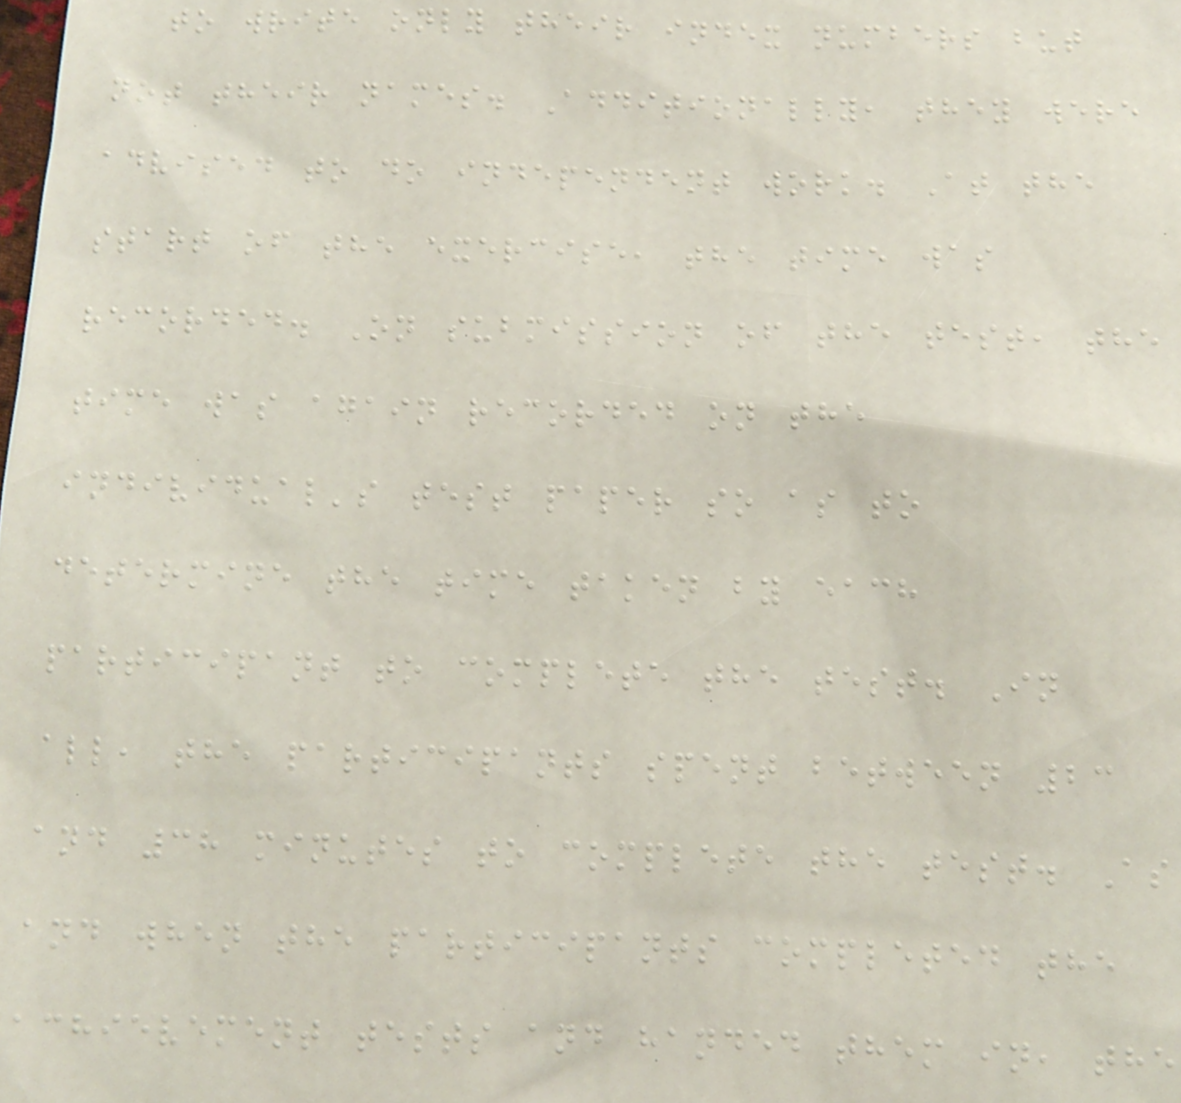to write only their index numbers but
not their names. Additionally, they were
advised to do independent work. At the
start of the exercise, the time was
recorded. On submission of the test, the
time was again recorded on the
individual's test paper so as to
determine the time taken by each
participant to complete the test. In
all, the participants spent between 23
and 38 minutes to complete the test. As
and when the participants completed the
achievement tests and handed them in, the
